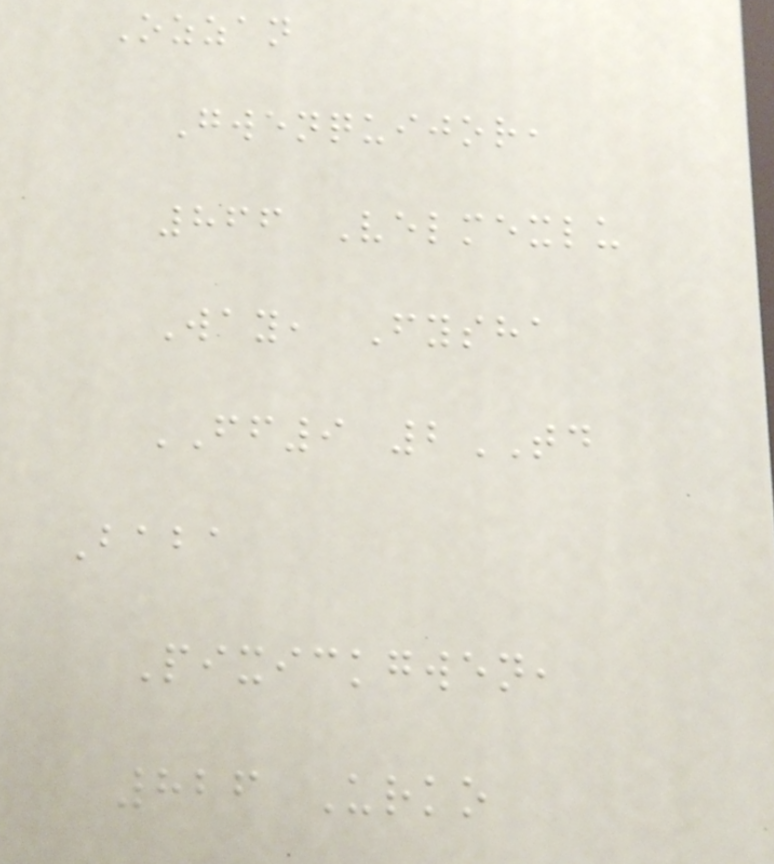Ozzan
Gwenquijor,
866 Velmexlu
Way, Fysha
FF9 2TD
Baba
Pixickgwen,
826 Urko
